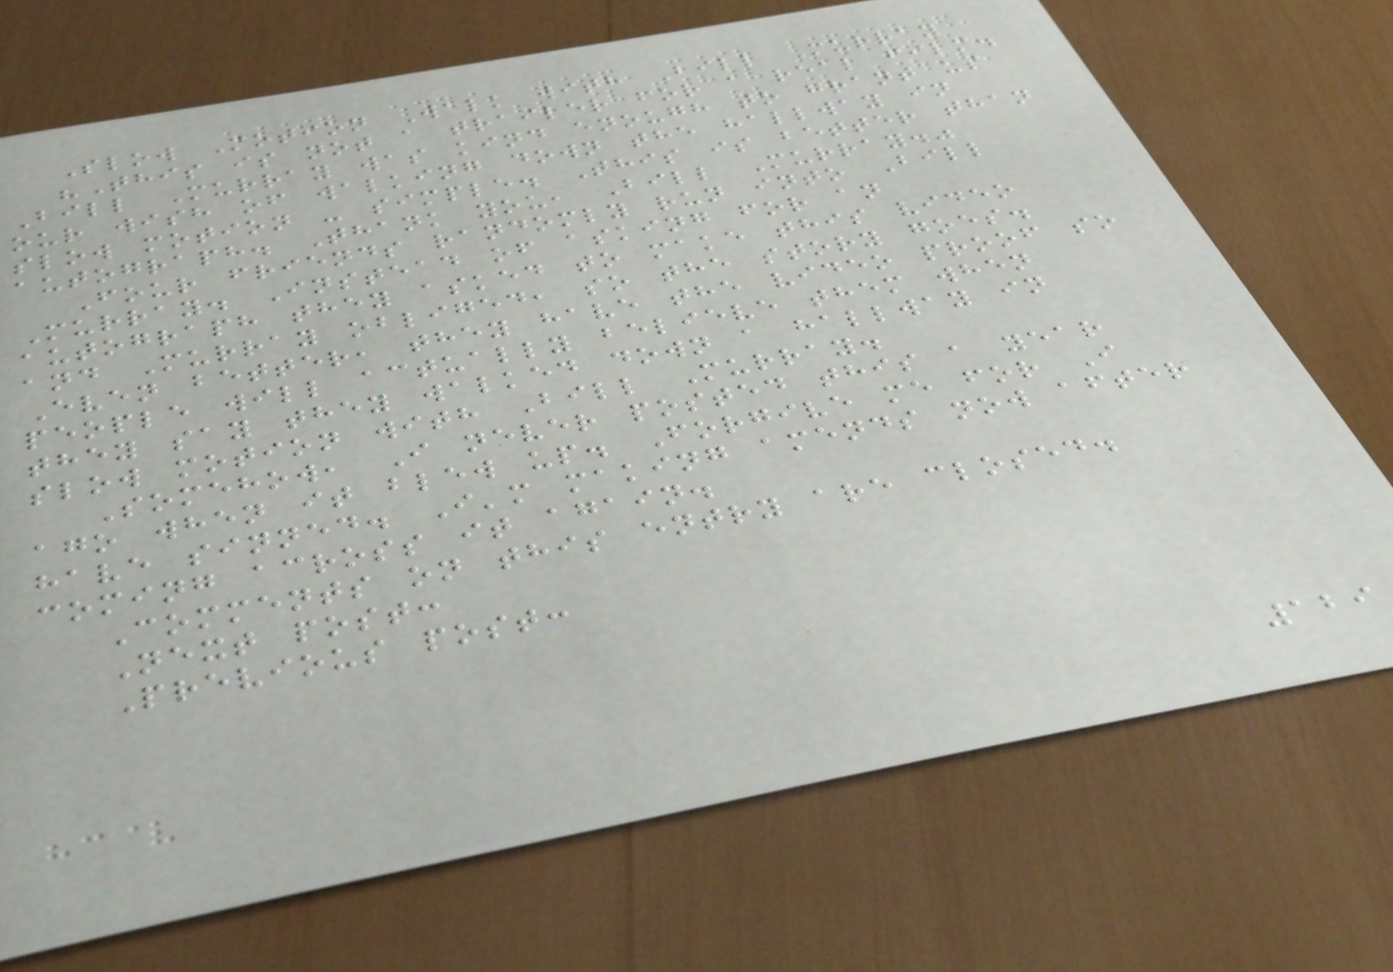Slow Motion Walk with Bill Murray
"This is not a trailer for a real film.
Bill Murray was kind enough to grant us
our wish of walking down the hallway in
slow motion - simple. This is better than
autograph. Thank you, Bill Murray."
Four friends randomly run into Bill
Murray. Instead of asking for an
autograph they asked to make this video
and Murray obliged, so the story goes.
Even better, they have the video proof so
people will actually believe them when
they say they walked down a hallway in
slow motion with Bill Murray.
Somehow, I never posted this a year
ago when it blew up. Forgive me for I
have sinned. I'm making amends now after
coming across it again.
Comments on this entry are closed.
Next post:
Previous post:
129
